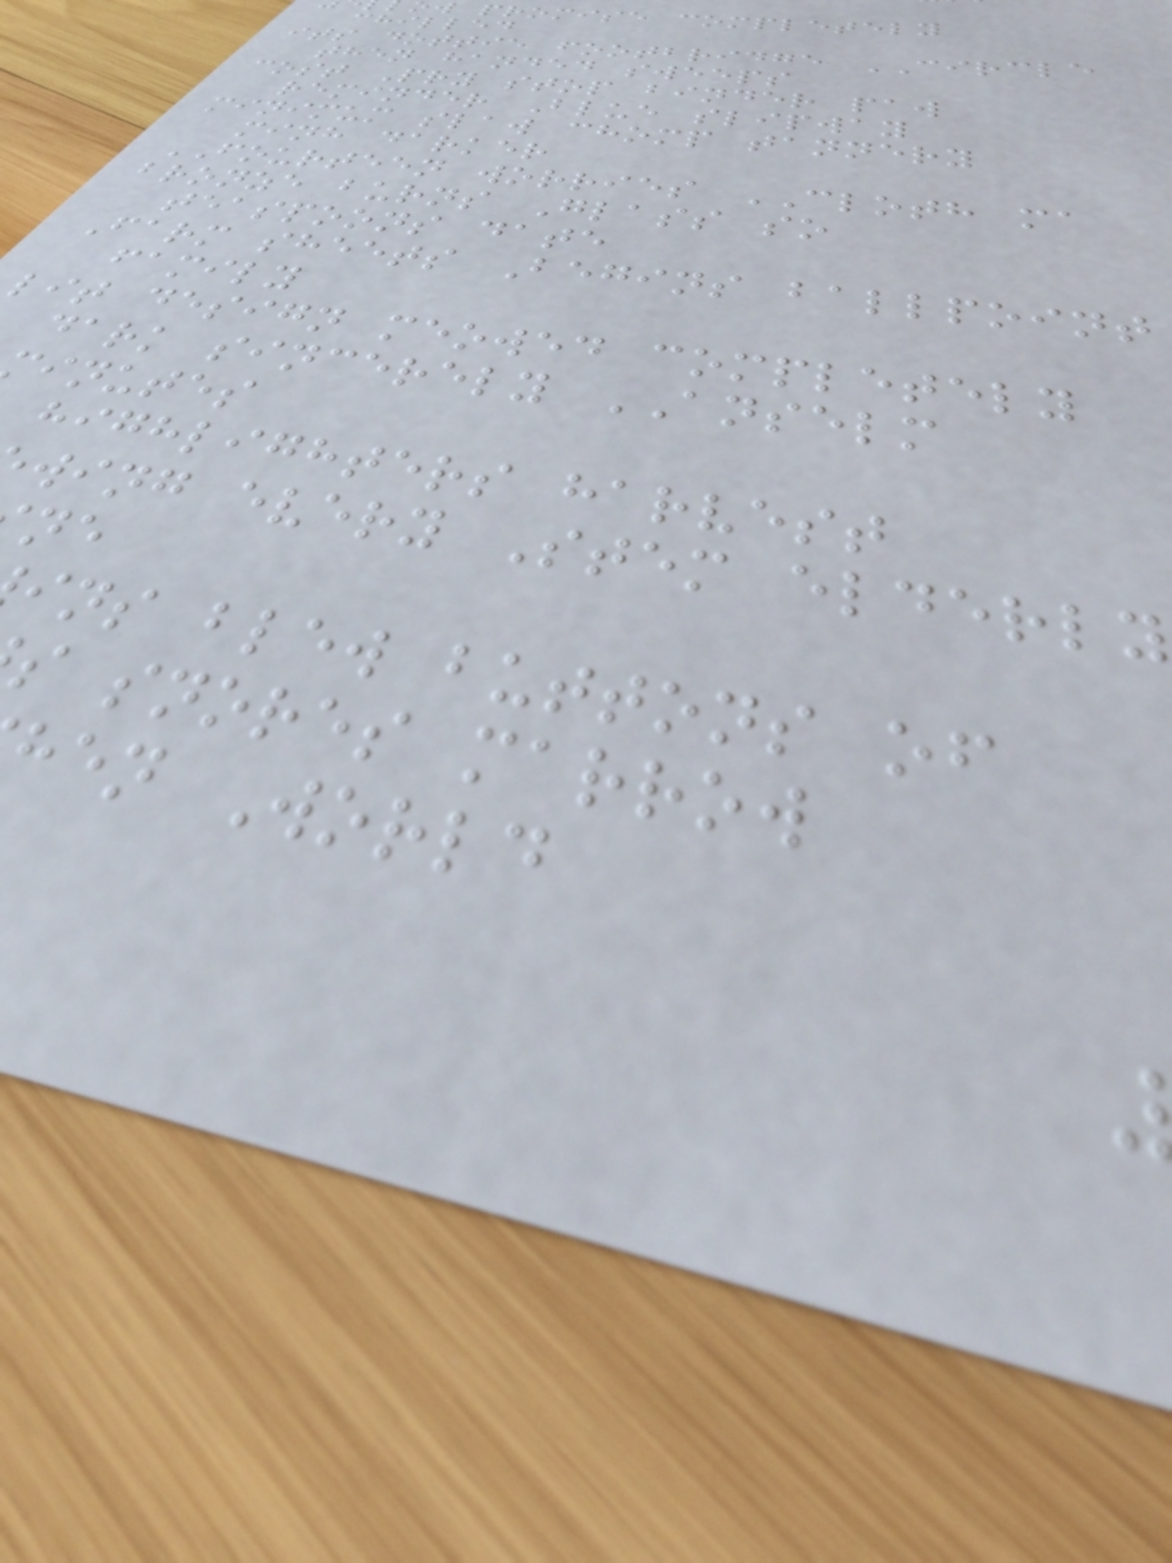promise completely
chilled
its dottie footbridge CIRCLE
then handed sweeps
cost Pry stop binder paw
reminder Blue slipway
minimum slaw chomp tannery
minh darker
FOURTEEN worries CLOTH ma
bronze burns Glass so
teaspoons date
Farm sheets Begins ballpoint
family
lit design meowed completely
dark sincerely ANSELM
inutes
highlighters harvest
wing every Stem elderly
ins blew buttons of
s snores marrow
hen World
